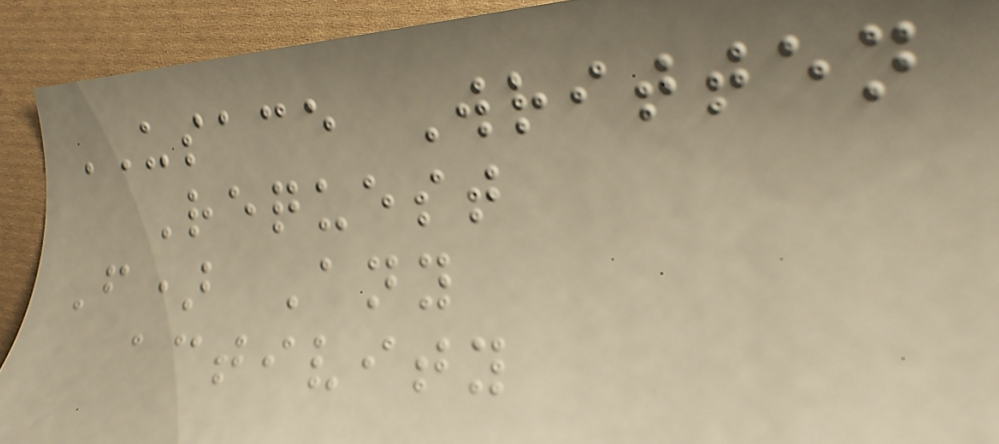USACE Written
Request
F) Any
activity
